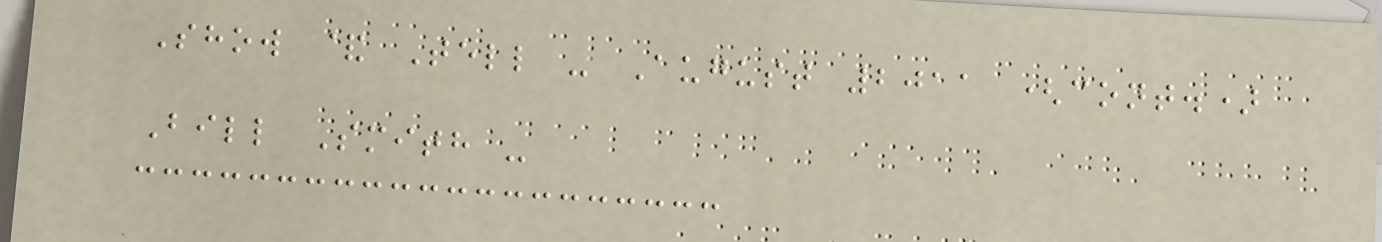Show & Tell - August 2011 (cont.)
Bill Smith -
